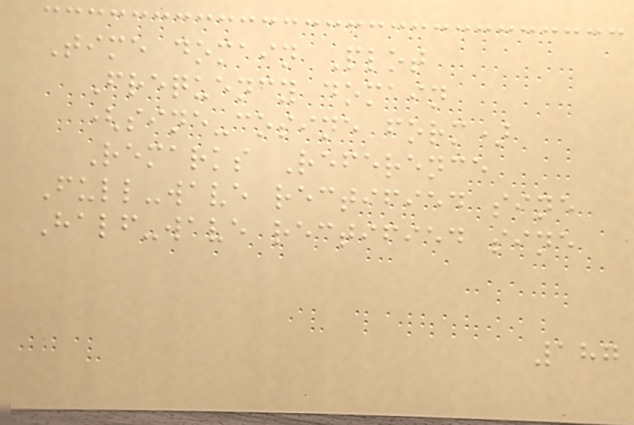Time domain Plot
Frequency domain
(sine-cosine form)
Remarks Reference
Full-wave rectified sine
Half-wave rectified sine
187
